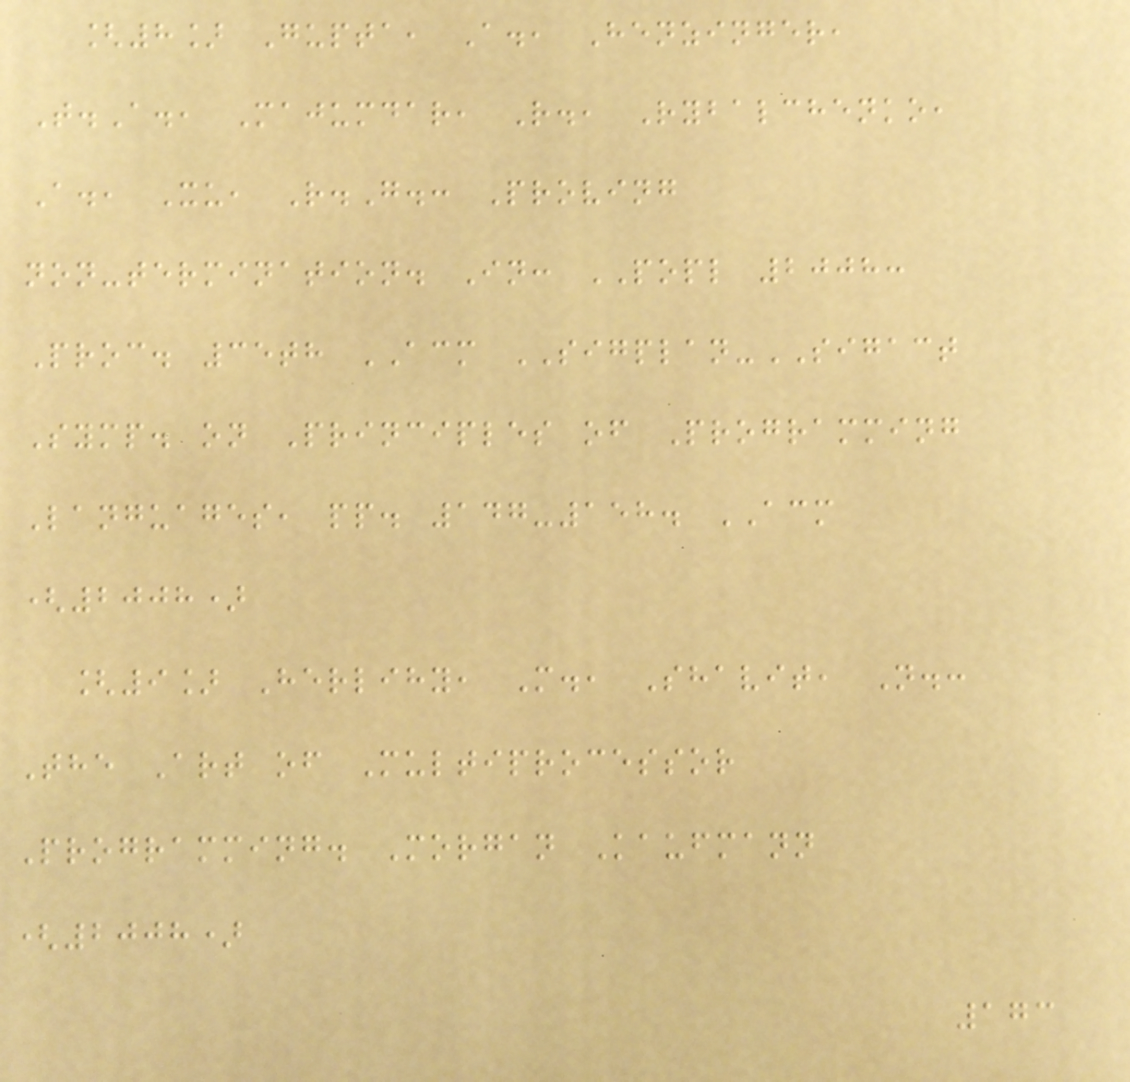[8] Gupta, A., Henzinger,
T.A., Majumdar, R., Rybalchenko,
A., Xu, R.G.: Proving
non-termination. In: POPL 2008:
Proc. 35th ACM SIGPLAN-SIGACT
Symp. on Principles of Programming
Languages, pp. 147-158. ACM
(2008)
[9] Herlihy, M., Shavit, N.:
The Art of Multiprocessor
Programming. Morgan Kaufmann
(2008)
173
